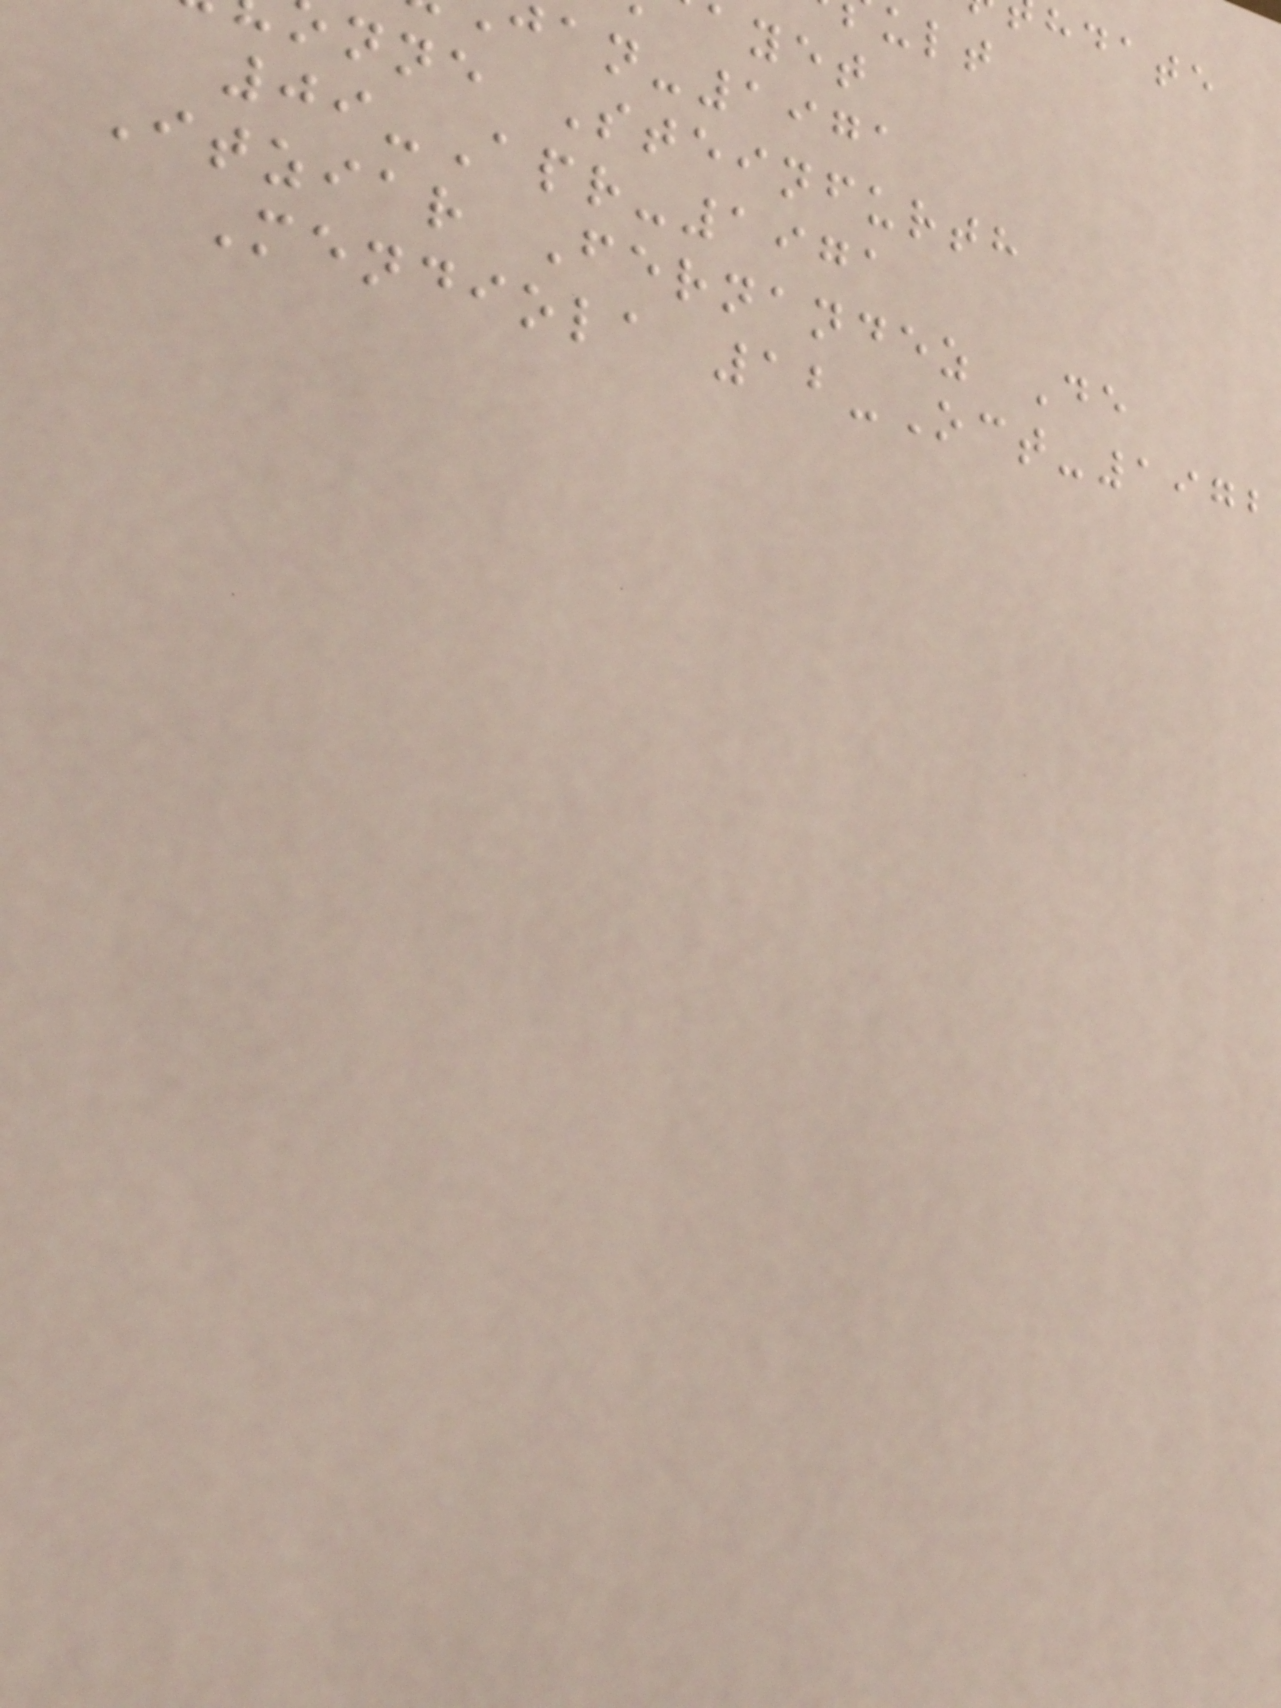ayet
an-1971
nne Steinfurth
09-Apr-1971
Itziar Fernandez De
Mendiola 12-Oct-1972
